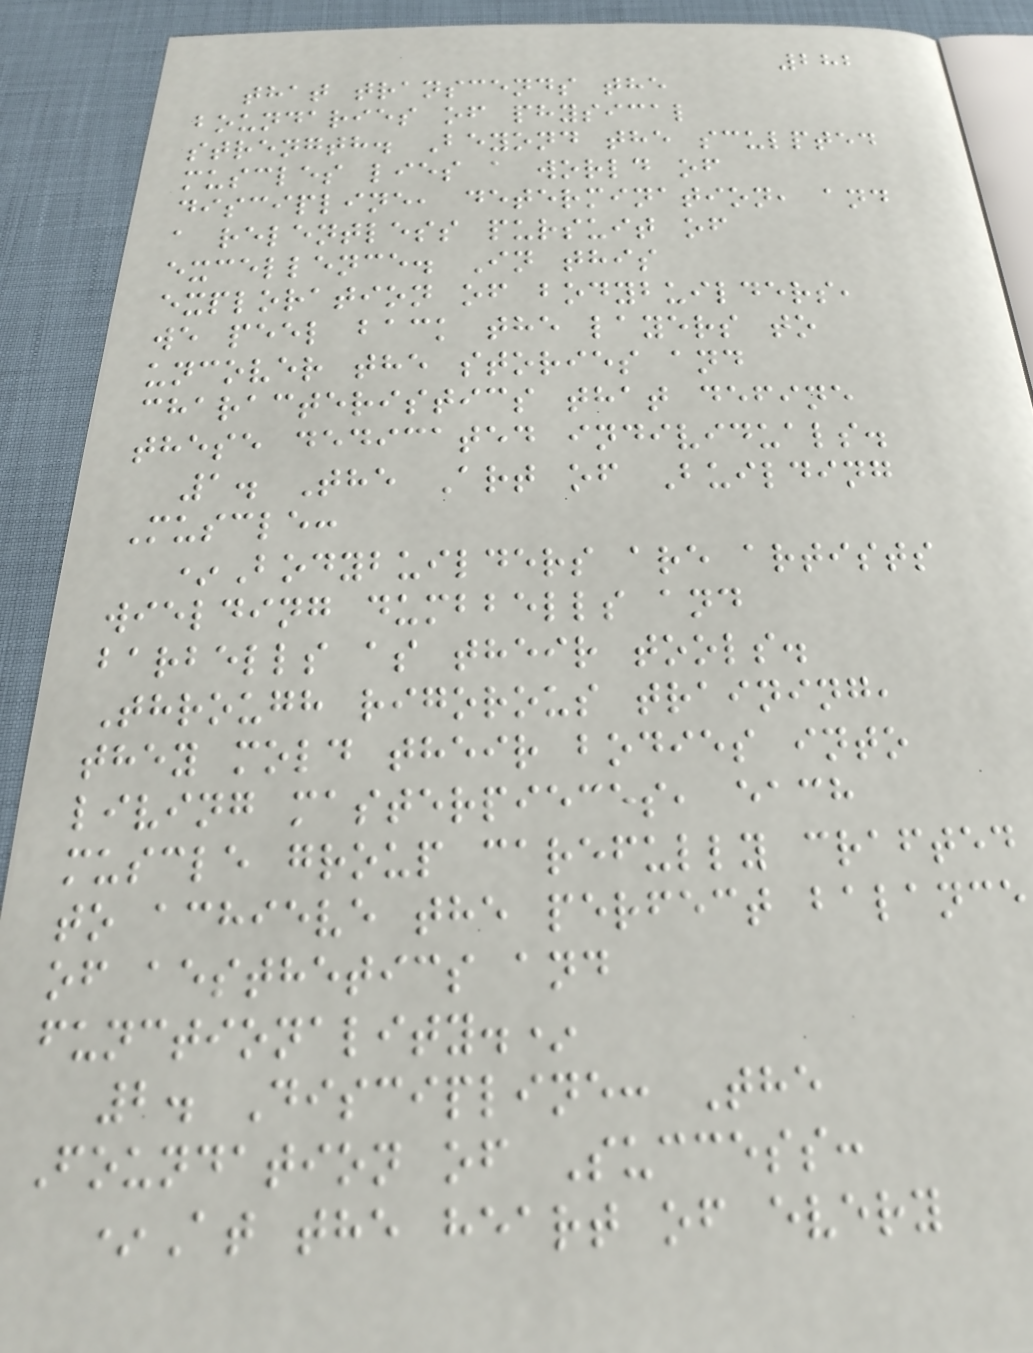282
that transcends the
boundaries of physical
strength. Beyond the sculpted
muscles lies a world of
discipline, determination, and
a relentless pursuit of
excellence. In this
exploration of bodybuilders,
we peel back the layers to
uncover the stories and
characteristics that define
these dedicated individuals.
1. The Art of Building
Muscle:
*Bodybuilders are artists
wielding dumbbells and
barbells as their tools.
Through rigorous training,
they mold their bodies into
living masterpieces, each
muscle group carefully crafted
to achieve the perfect balance
of aesthetics and
functionality.*
2. Discipline: The
Foundation of Success:
*At the heart of every
